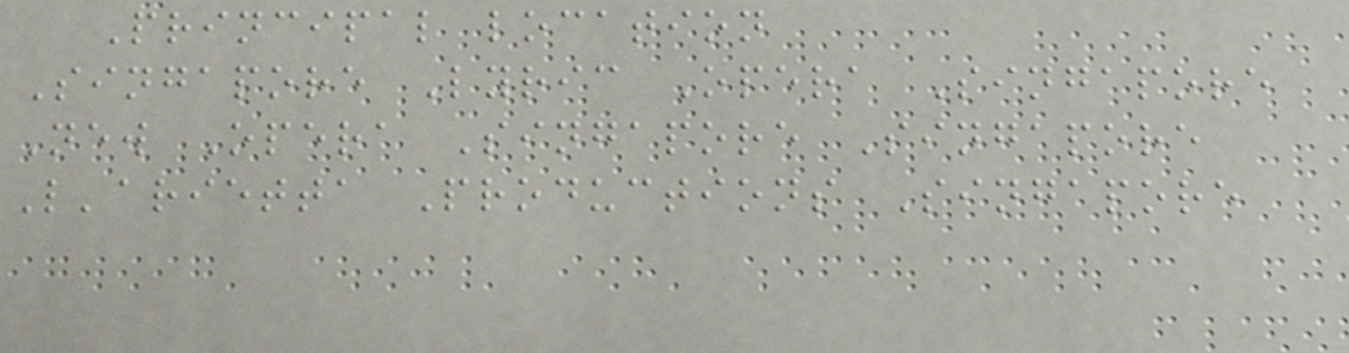Principal location
Singapore Lyric Opera Singapore
New Opera Singapore Singapore
L'arietta Productions Singapore
